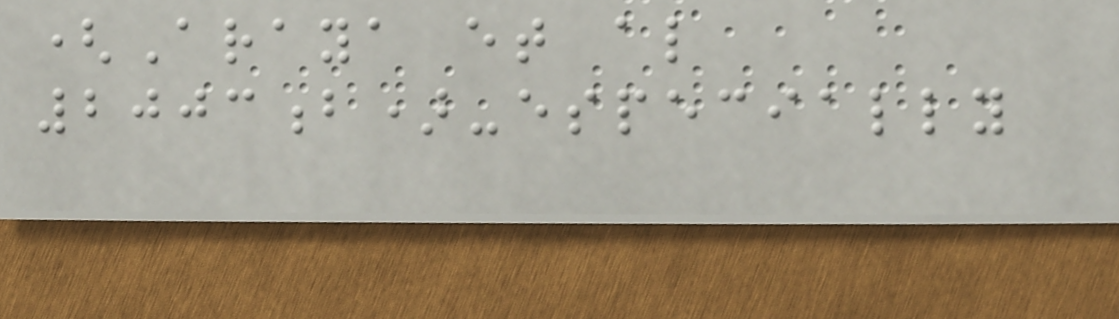(Araya et al
2003b)-especially
